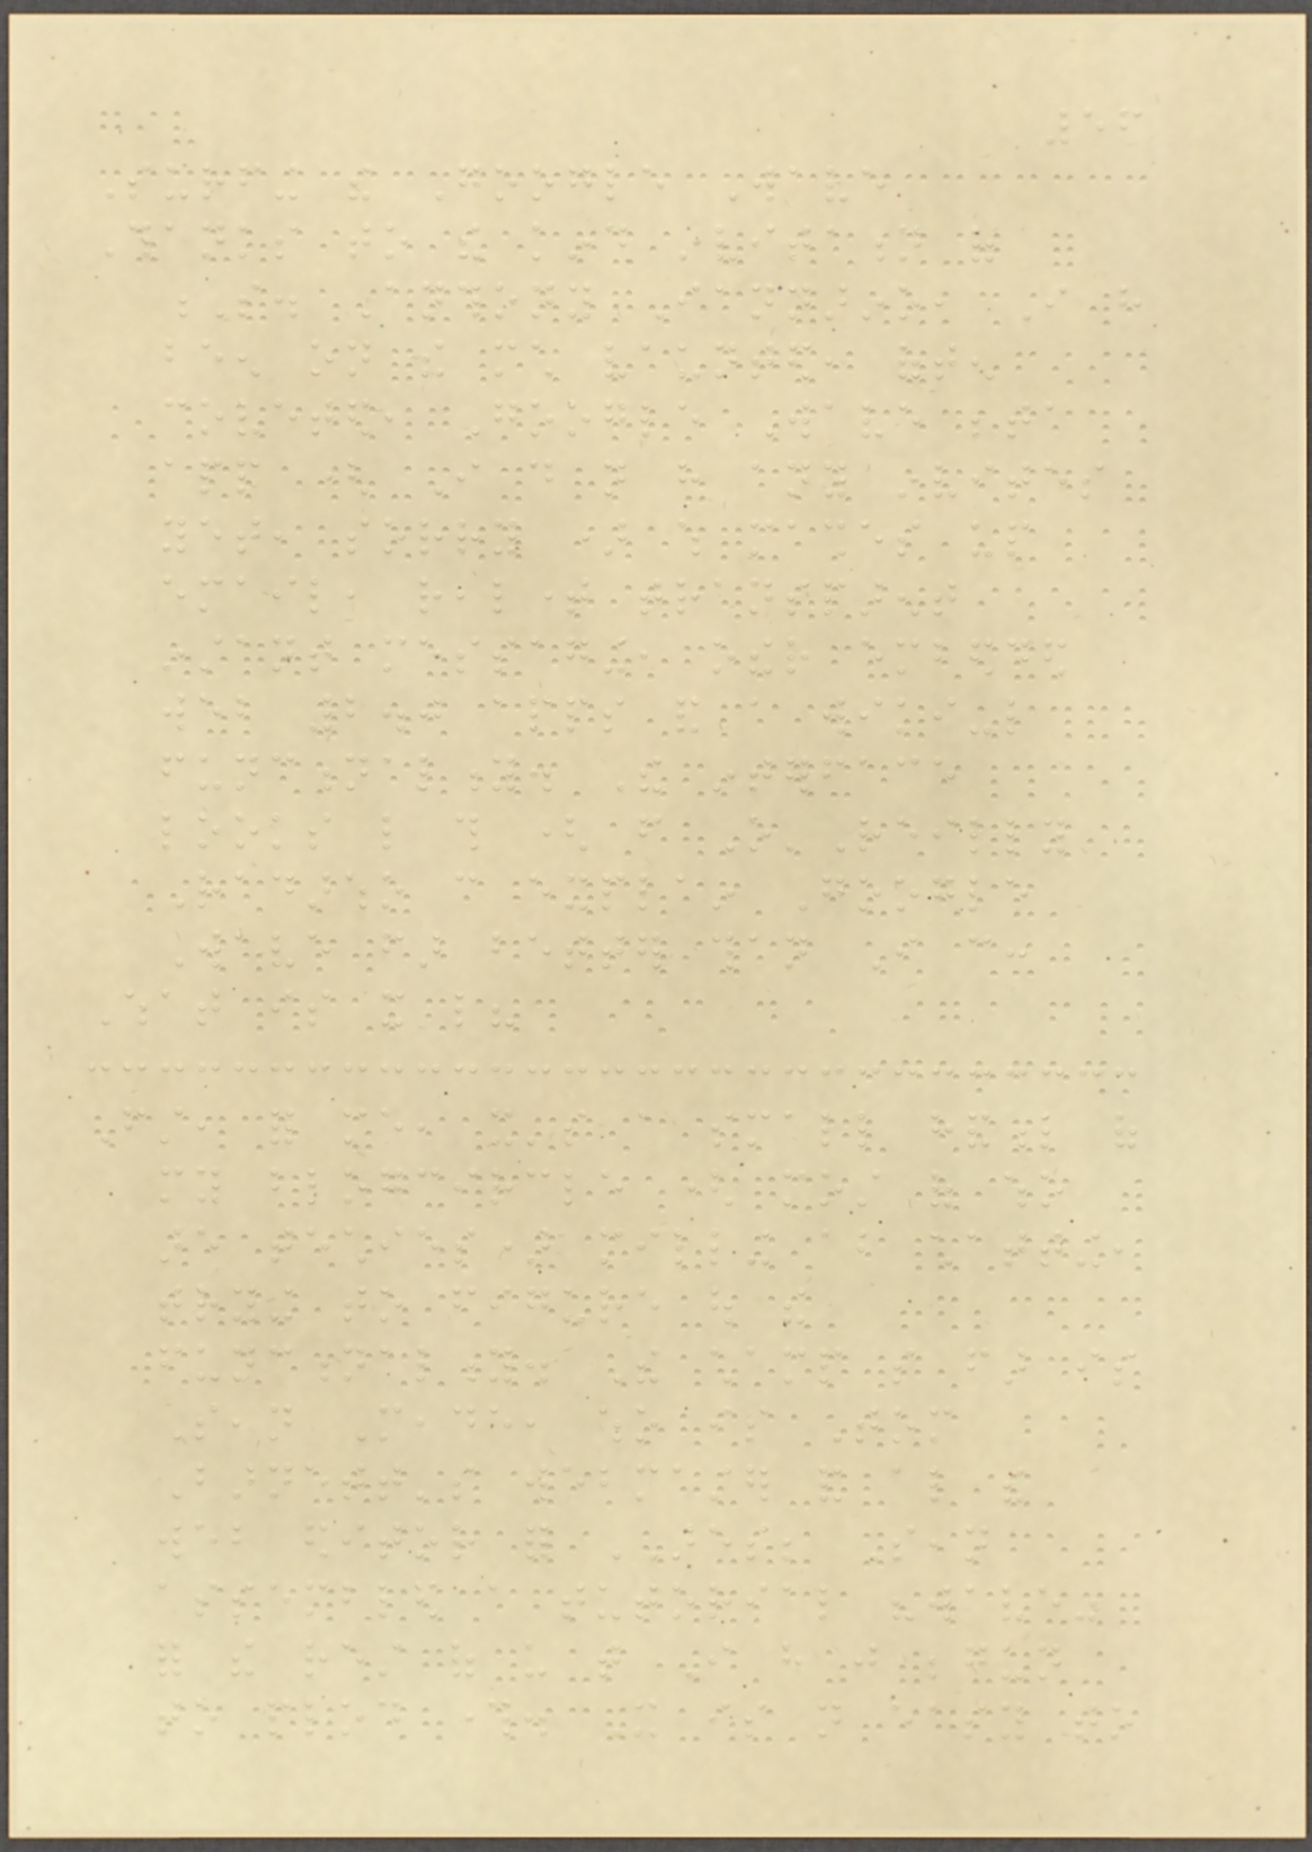56
Surfing the Google Wave
Thanks to the kind invitation of
S. Anthony Iannarino, I have
been on the much vaunted, often
coveted, Google Wave beta
app ( I do not have any invites
yet, sorry ) which mashes up
email, realtime transparent
instant messaging, other embedded
web 2.0 apps and a wiki-like
functionality. The interface
looks like this ( from O'Reilly
Radarwho can explain Google
Wave far better than I can:
What is it like?
First, for me, it's a small handful of
my blogcircle ( most of who
are techies) milling about chatting,
trying to figure out the
functionality. The champ so far is
Sean Meade, who is Tom
Barnett's webmaster and also the
web editor for ARES; Sean
assembled a tutorial "wave"
for the rest of us that I have just begun
to plod through. It is not easy to
